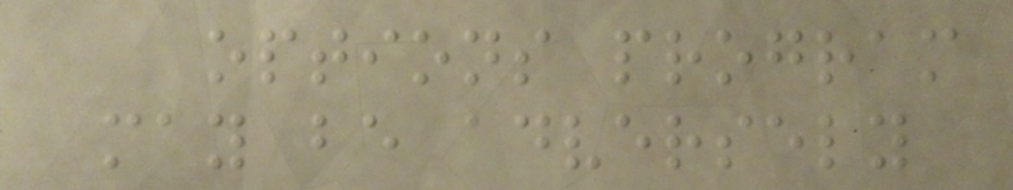options program
may be adversely
